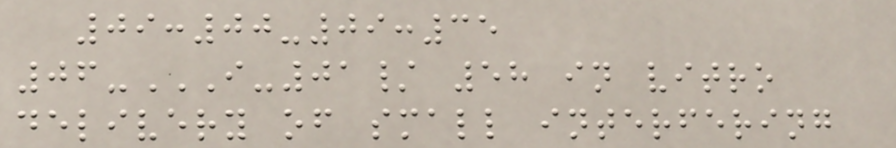09:00-09:35
06-I-01/ 58 IN VITRO
DELIVERY OF SMALL INTERFERING
